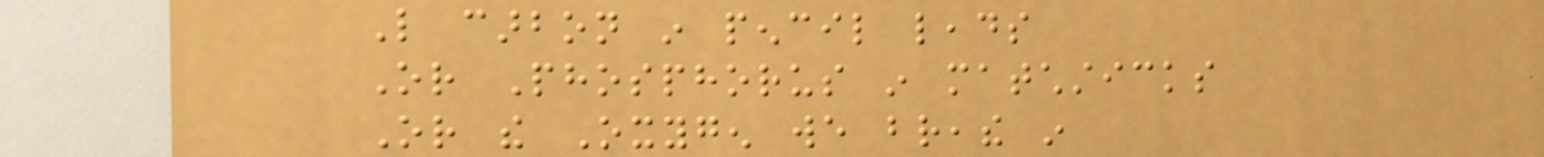Like carbon in pencil leads
Or Phosphorus in matchsticks
Or the Oxygen we breathe in
